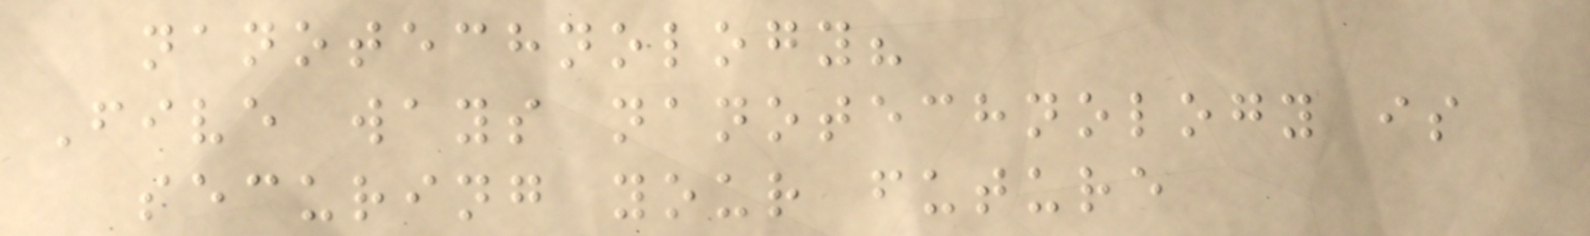nanotechnology?
Five ways nanotechnology is
securing your future
